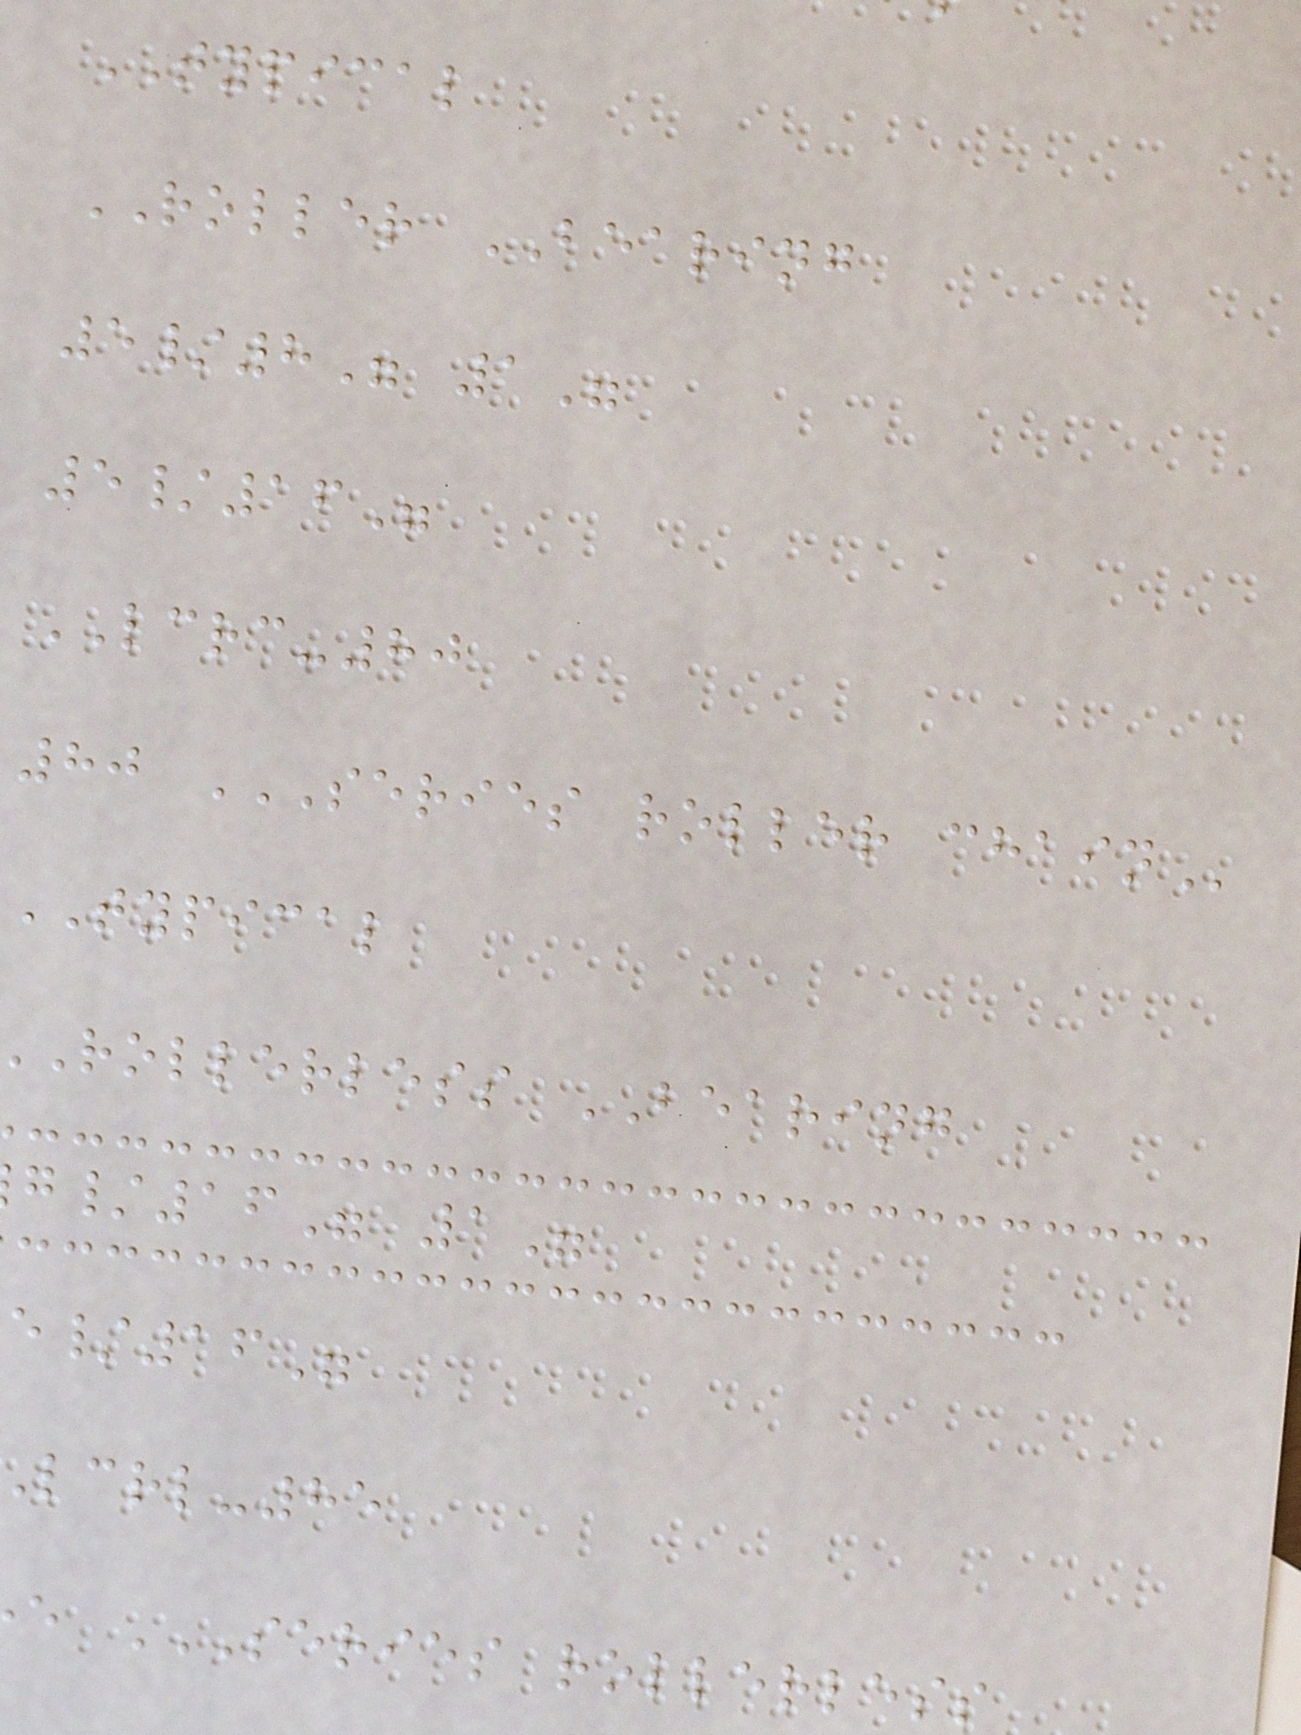TYPICAL
ROLLER BEARING
5/8" 1"
5/16"
LCRC-80
80 SERIES ROLLER CHAIN
TYPICAL
rollerless BEARING
/16" 1"
/16"
lcrl-85
